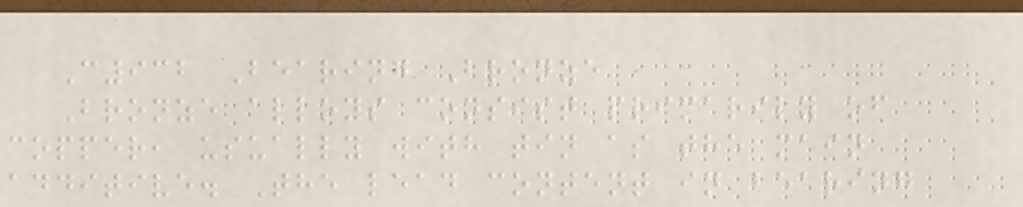C932 Bearing Bronze
Bronze alloys consist primarily of
copper, usually with tin as the main
additive. The lead content in bearing
